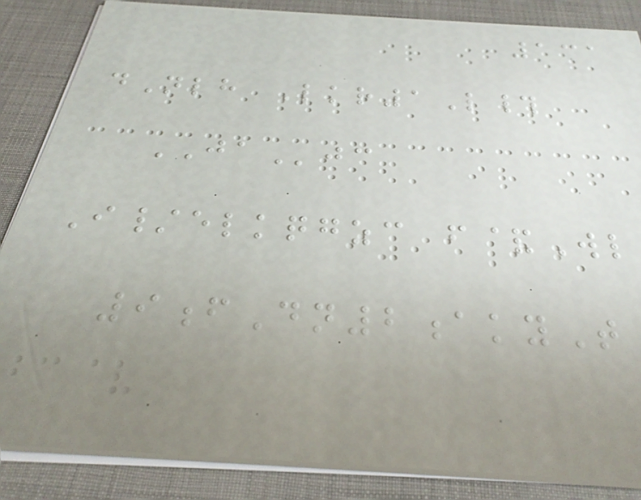131
dNlh Lkr1L#
JAjc
I/elkqgzc f&Wl
9fDn2akyT
